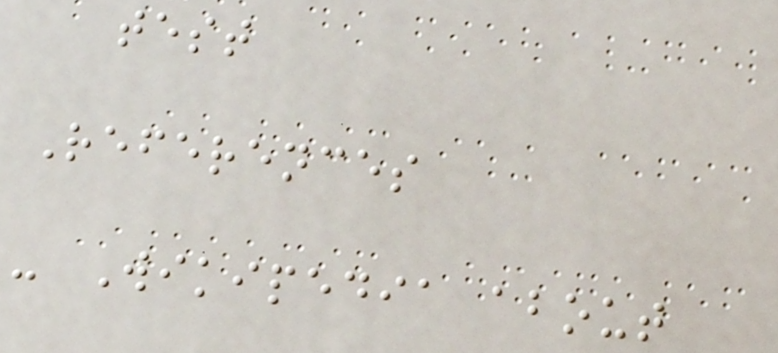test
References
- Wikipedia about
